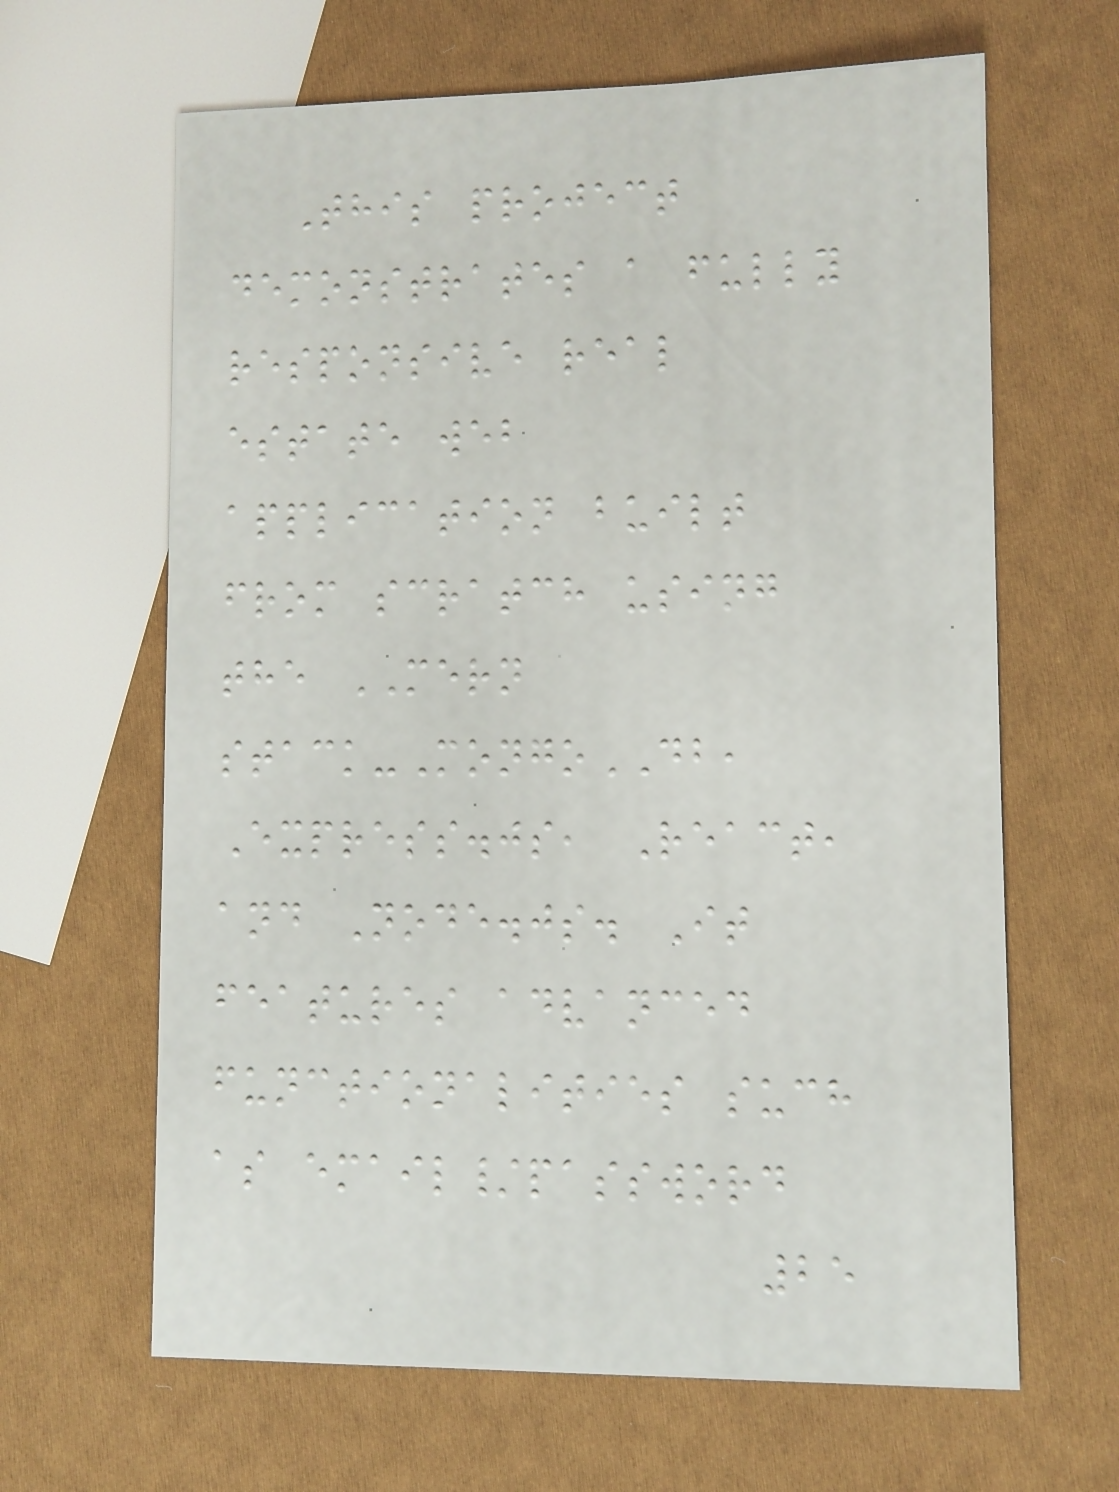This project
demonstrates a fully
responsive real
estate web
application built
from scratch using
the MERN
stack-MongoDB,
Express.js, React,
and Node.js. It
features advanced
functionalities such
as email/password
25
